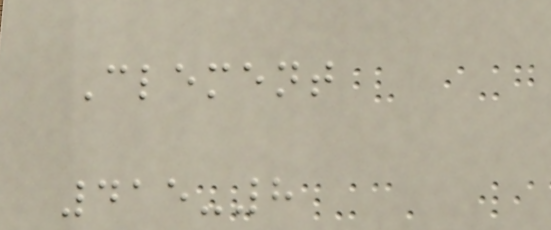Clement
415-8
